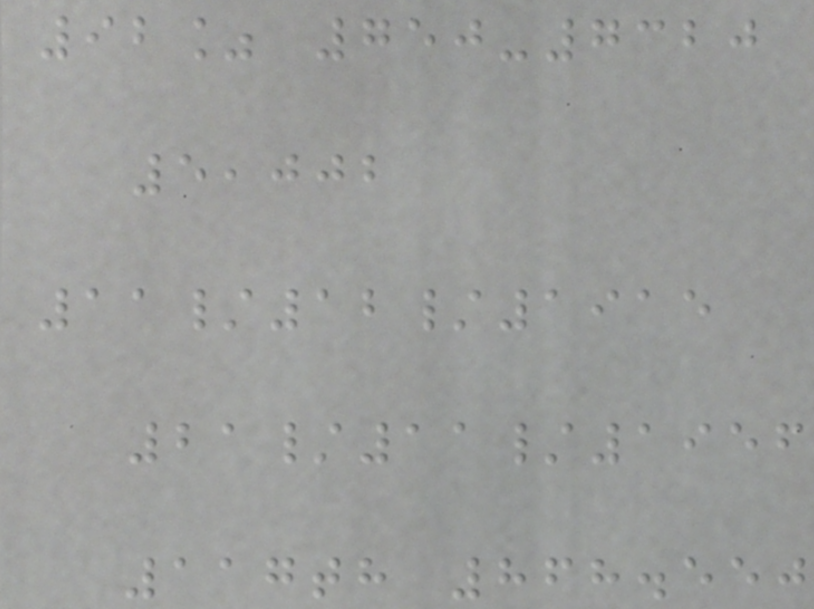92% 750-7320
5,002
11/12/1915
21/11/1956
117th 868.550
